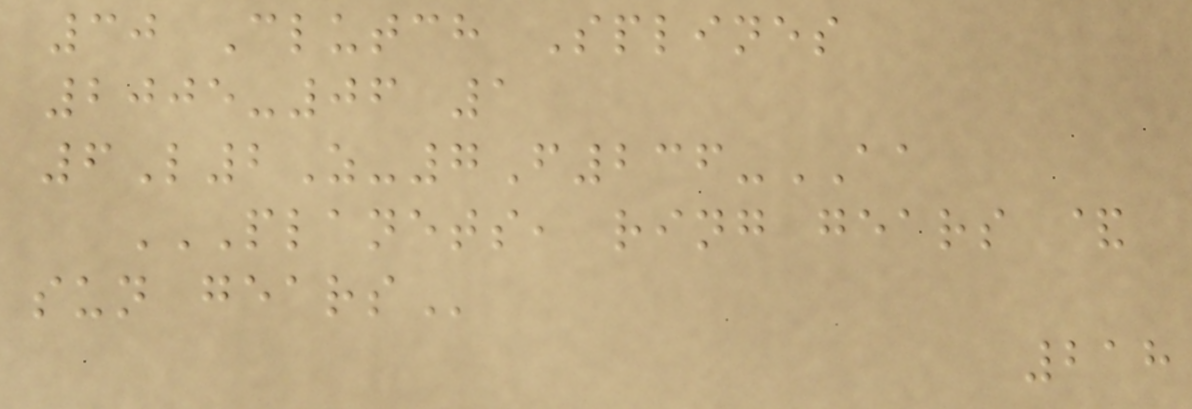30 Clutch Splines
2005-06 1
6L2Z-7F236-AA
PLANETS, RING GEARS &
SUN GEARS
218
